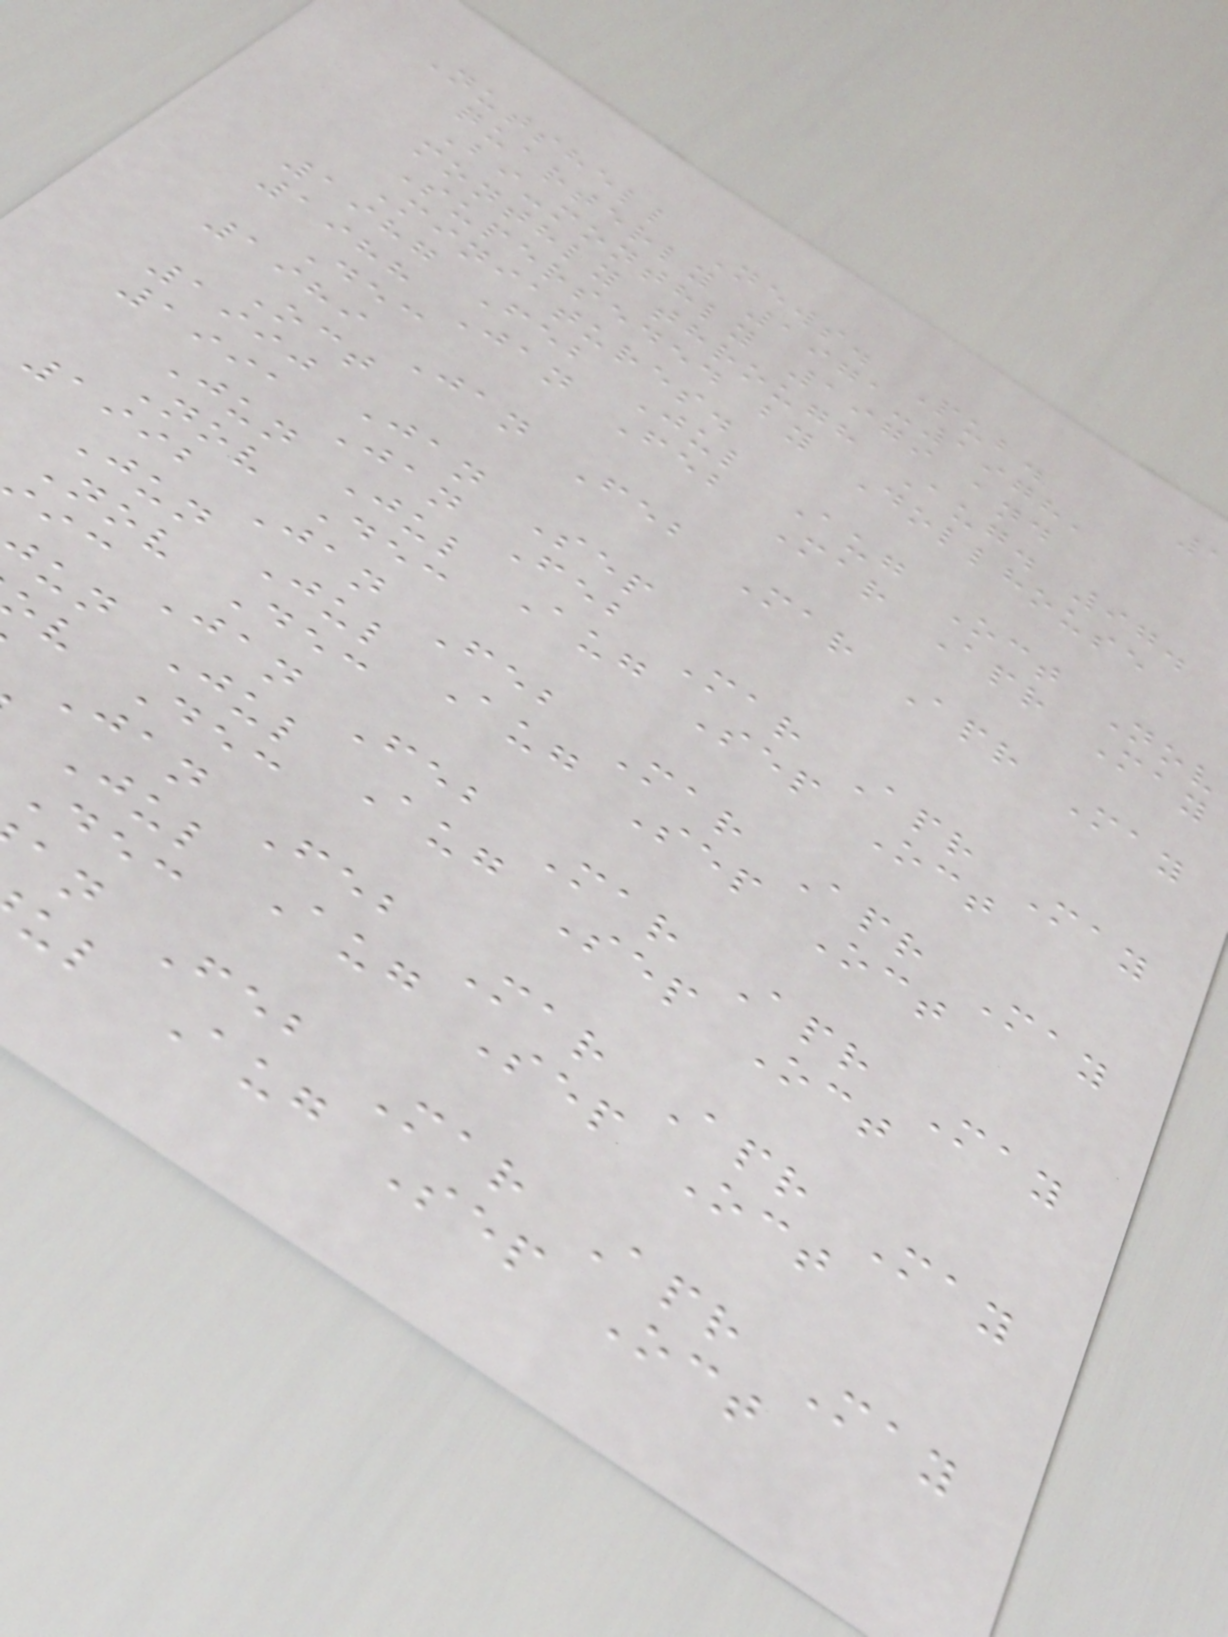Nutshell News. Pub.
quarterly 1971-1978,
Bi-monthly 1979 and
monthly through Aug. 97.
Superseded by Dollhouse
Miniatures.
1987 Feb Jul Aug Oct Nov
1988 Jan Feb Mar Apr May
Dec
1989 Jan Feb Mar Apr May
Oct
1990 Jan Sep
1991 Jan Feb Mar Apr May
Jun Jul Aug Sep Oct
Nov Dec
1992 Jan Feb Mar Apr May
Jun Jul Aug Sep Oct
Nov Dec
ic Jan Feb Mar Apr May
un Jul Aug Sep Oct
v Dec
Jan Feb Mar Apr May
Jul Aug Sep Oct
Dec
an Feb Mar Apr May
ul Aug Sep Oct
